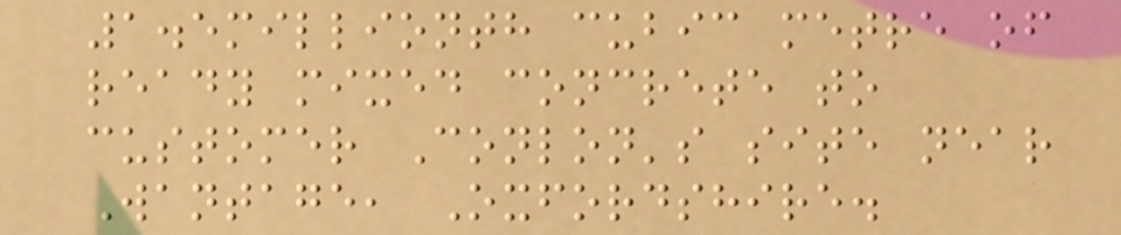1.5millionth cubic metre of
ready mixed concrete to
customer Conlon's site near
Wantage, Oxfordshire.
